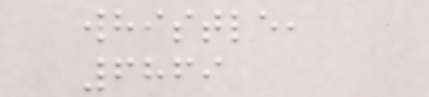whistle,
6869
